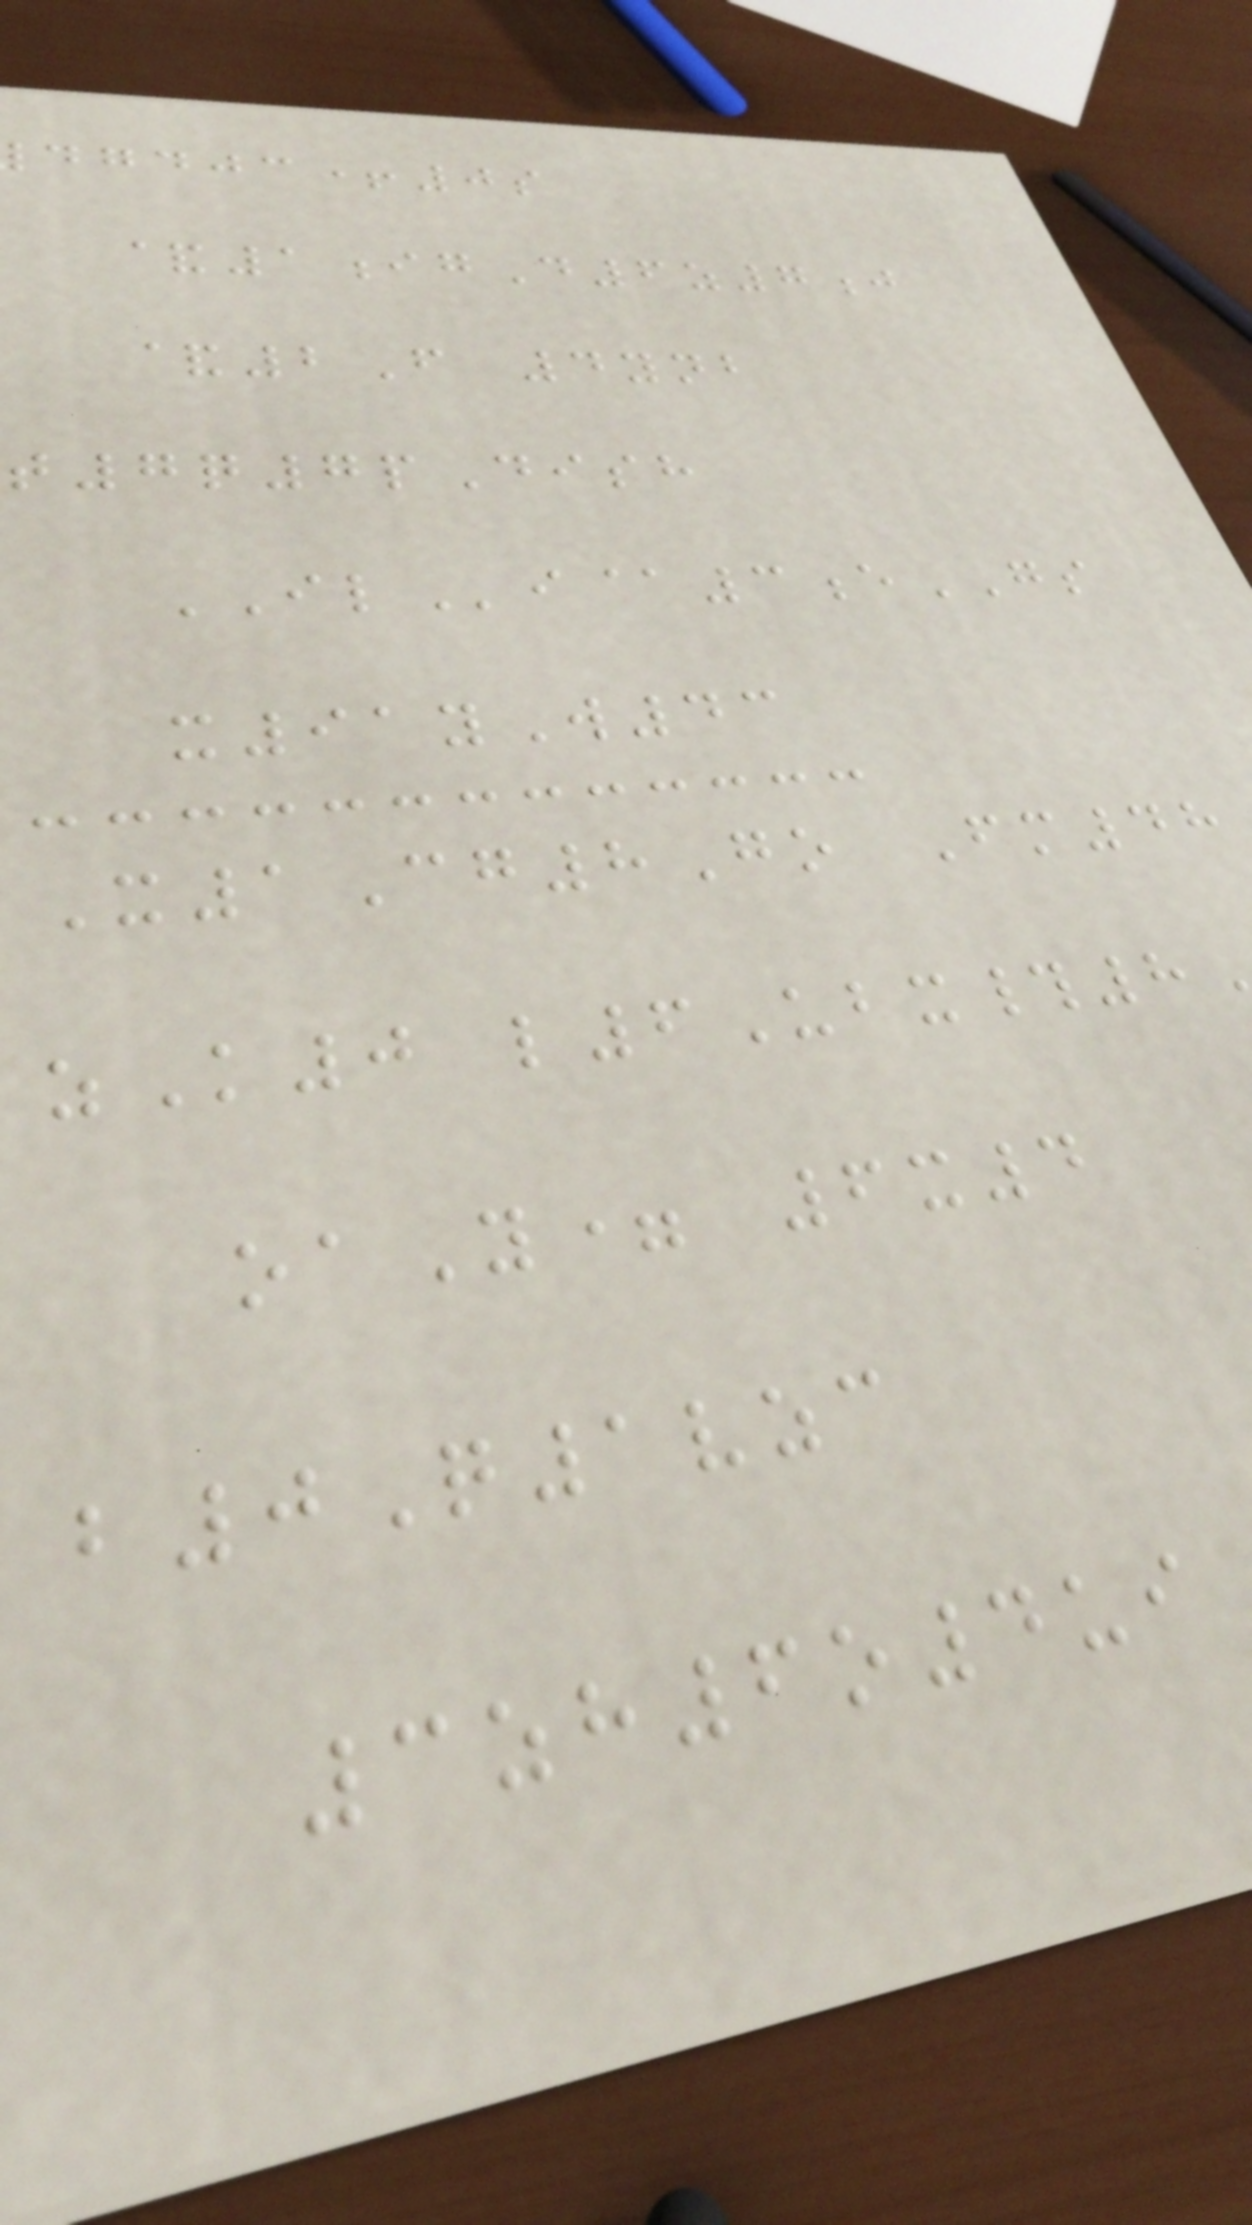+0s
&1igD6z7j
&2F 4ynb
t7q7pDish
ILi@3eGS
x91yW43
X1Cg8Go Fm48
zK0 l6Ubx#8
oaY= 6x4
b0Q1vzc
3zh6o4ui
